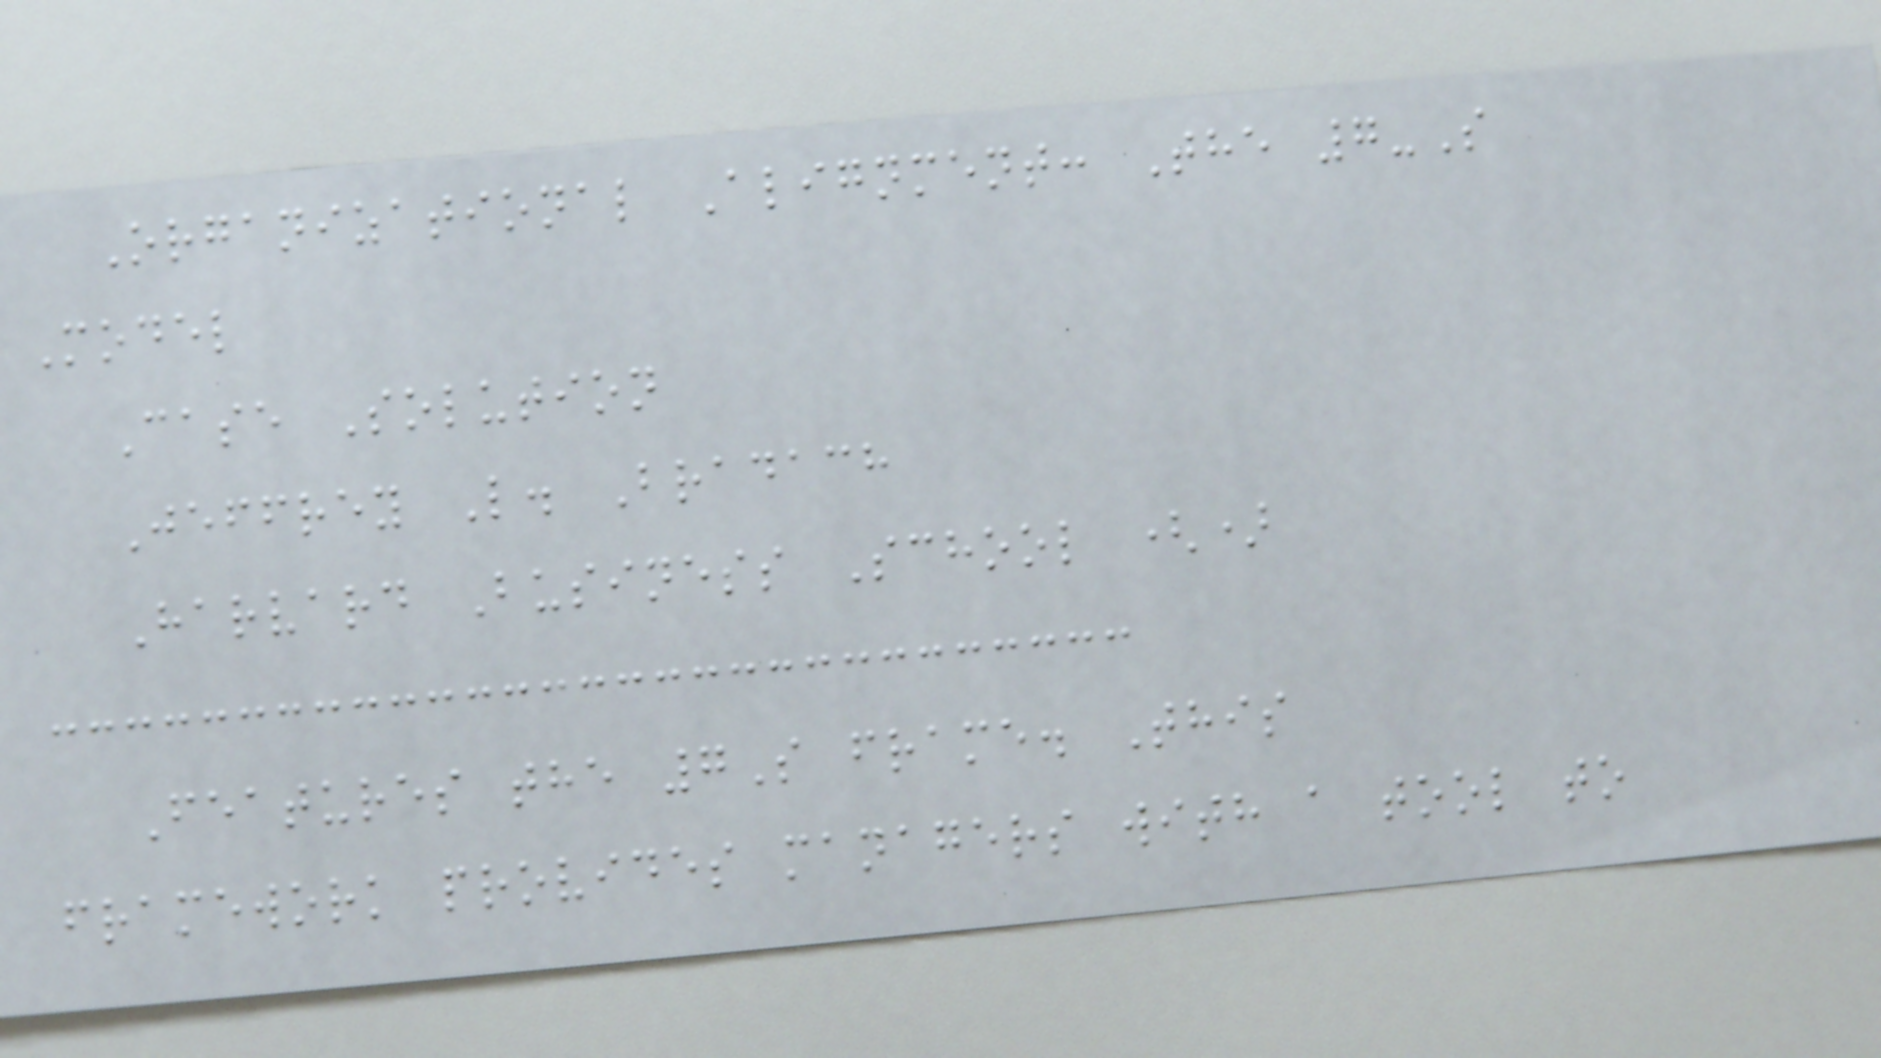Organizational Alignment: The 7-S
Model
Case Solution
Jeffrey L. Bradach
Harvard Business School ()
Features the 7S frame. This
framework provides managers with a tool to
